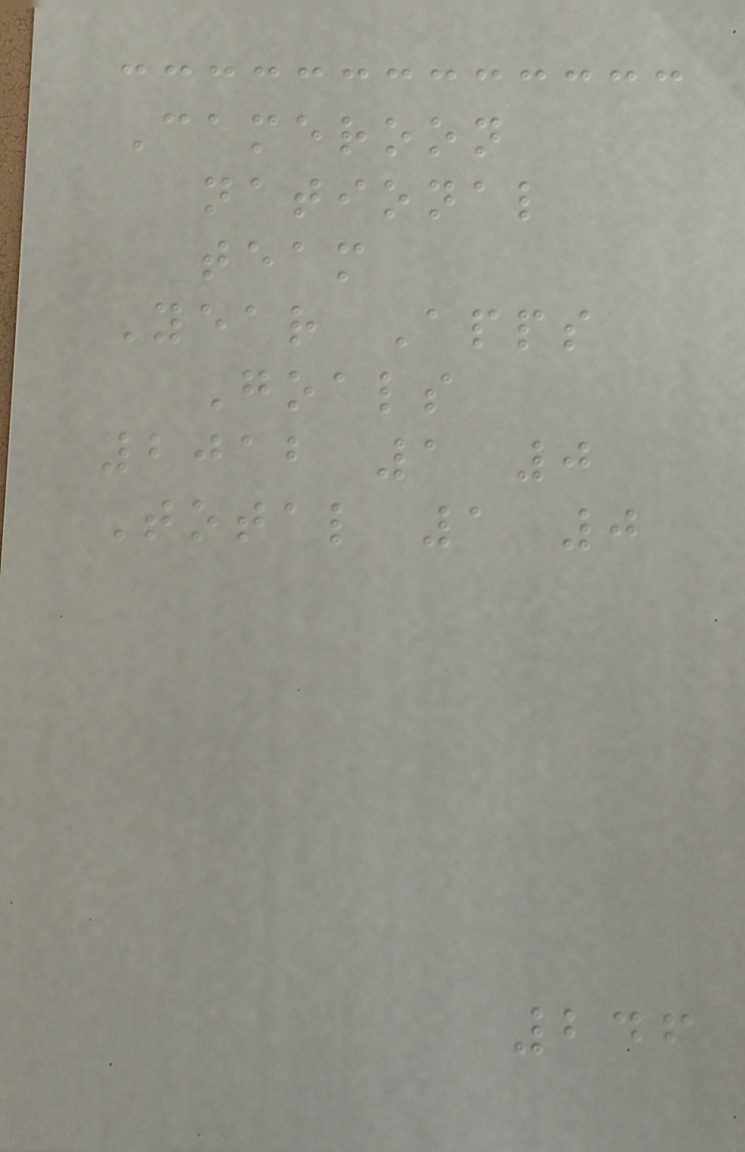Cameroon
national
team
Year Apps
Goals
2012 1 0
Total 1 0
246
